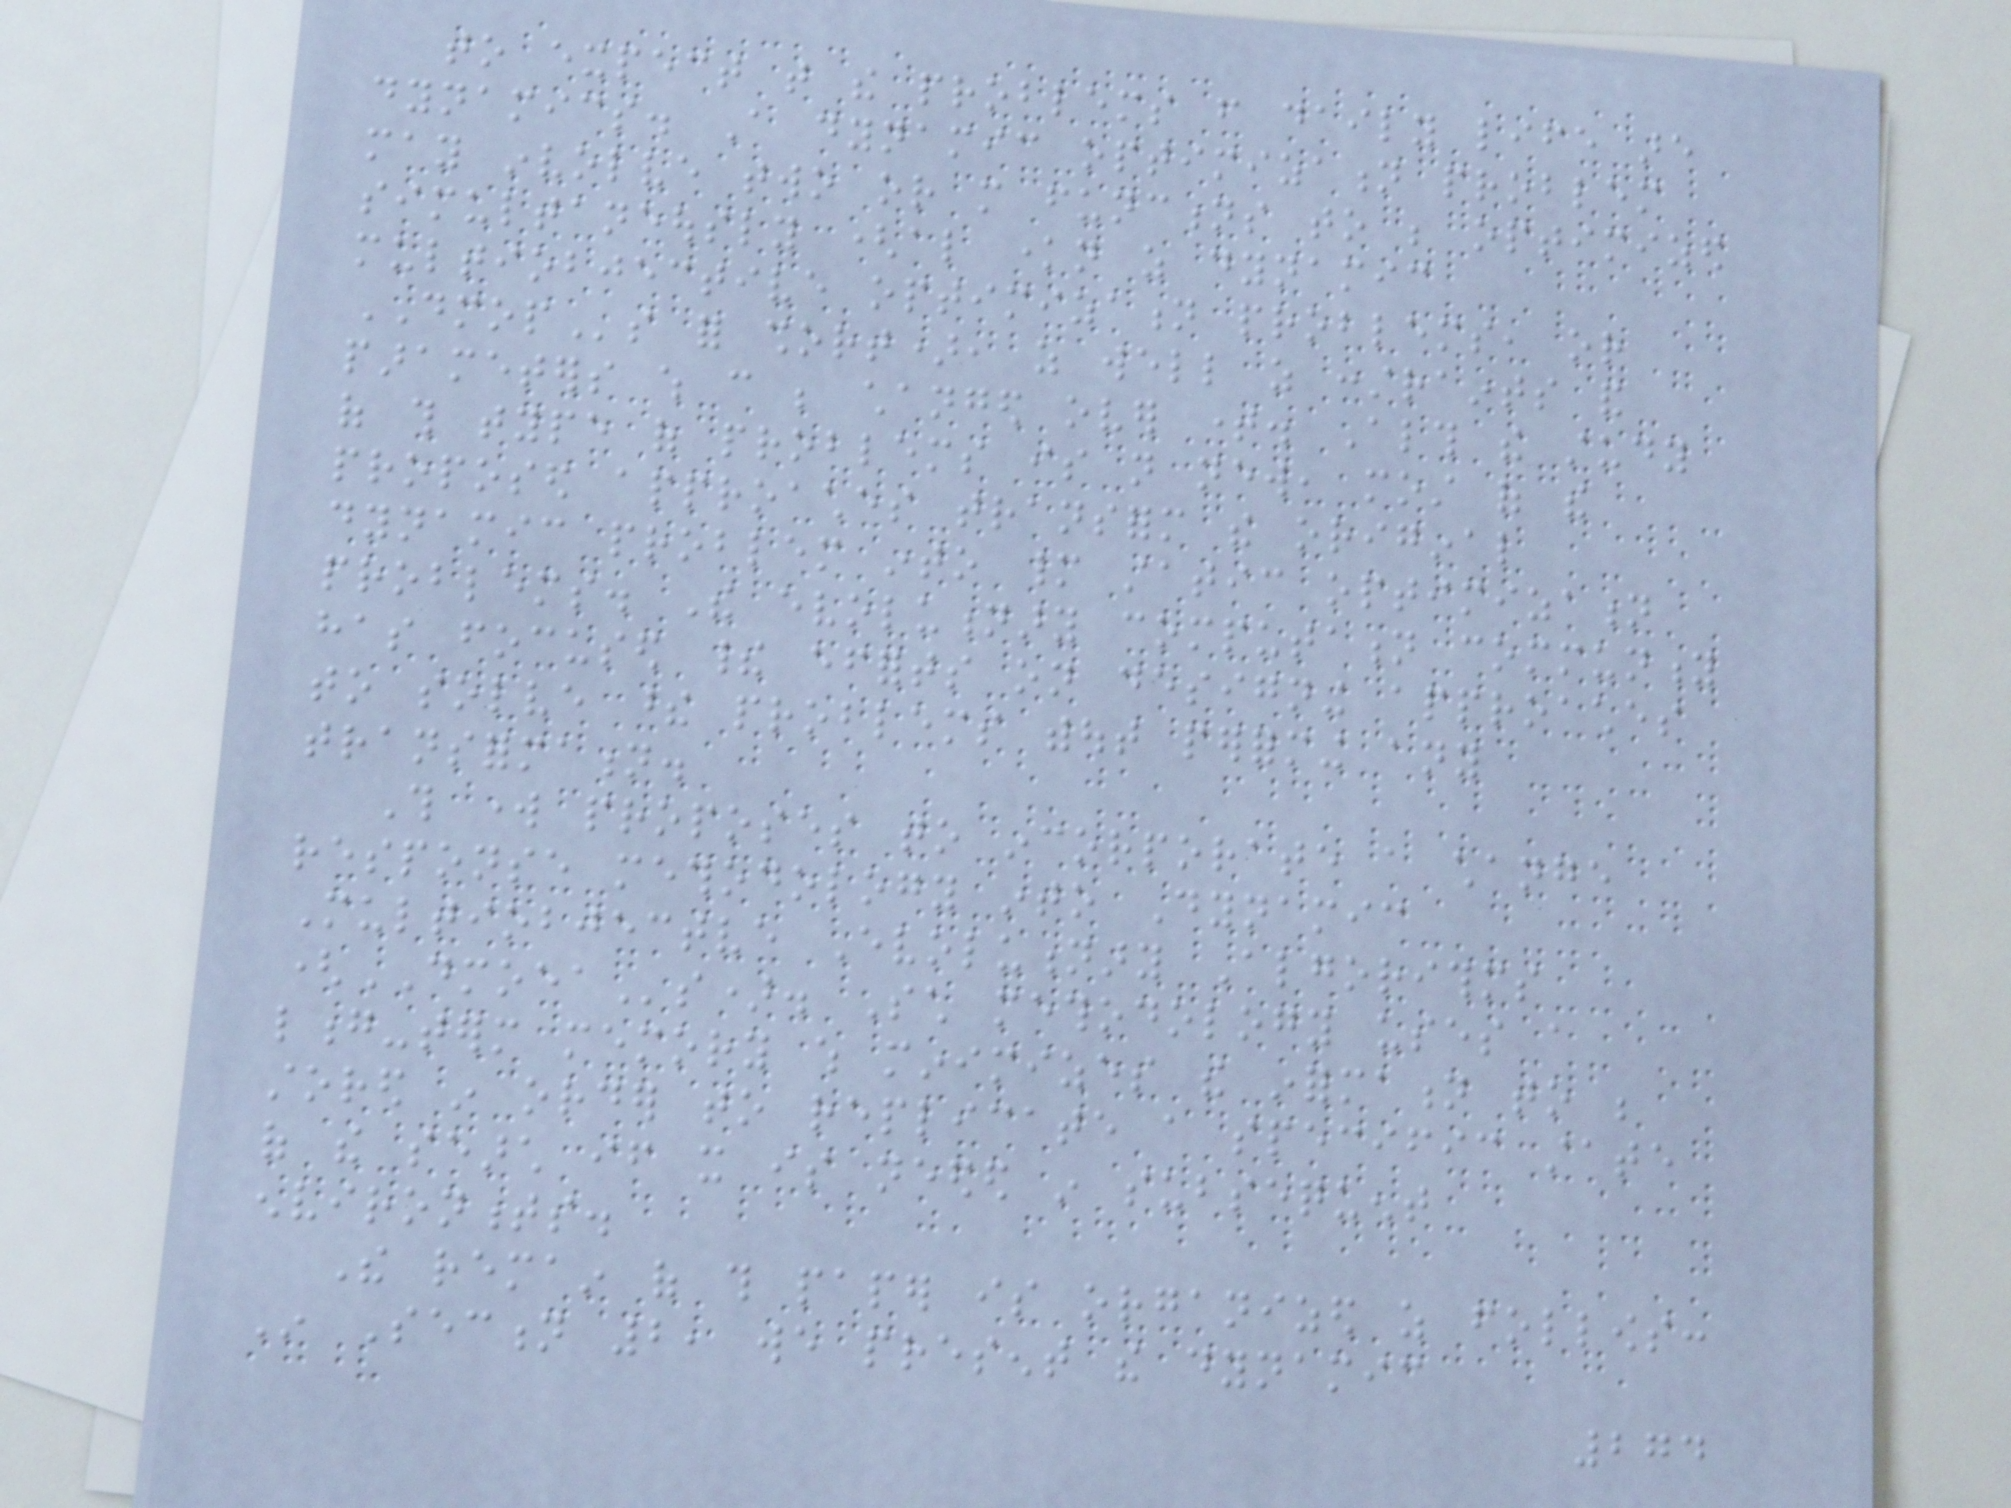to expect that the problems from daily life are
dynamics. A dynamic optimization problem
may involve two or more functions to be optimized
simultaneously (also known as dynamic
multiobjective optimization problems, or
DMOPs for short), as well as constraints and
parameters which can be changed over time. Although the study
of this type of problems is not new, most of the
proposed approaches transform the original
dynamic problem into many static optimization
problems. The evolutionary computation community
has focused their efforts on designing approaches
to solve these problems without performing any
transformation.
This work proposes to incorporate a change
response methodology into Dynamic
Multiobjectve Evolutionary Algorithms
(DMOEAs). Such methodology uses a
long-term memory which minimizes the information to be
stored in order to replicate a specific state
of the search if it is needed in subsequent
environments.
The remain of this paper is organized as follows:
In Section 2, we present the dynamic
274
